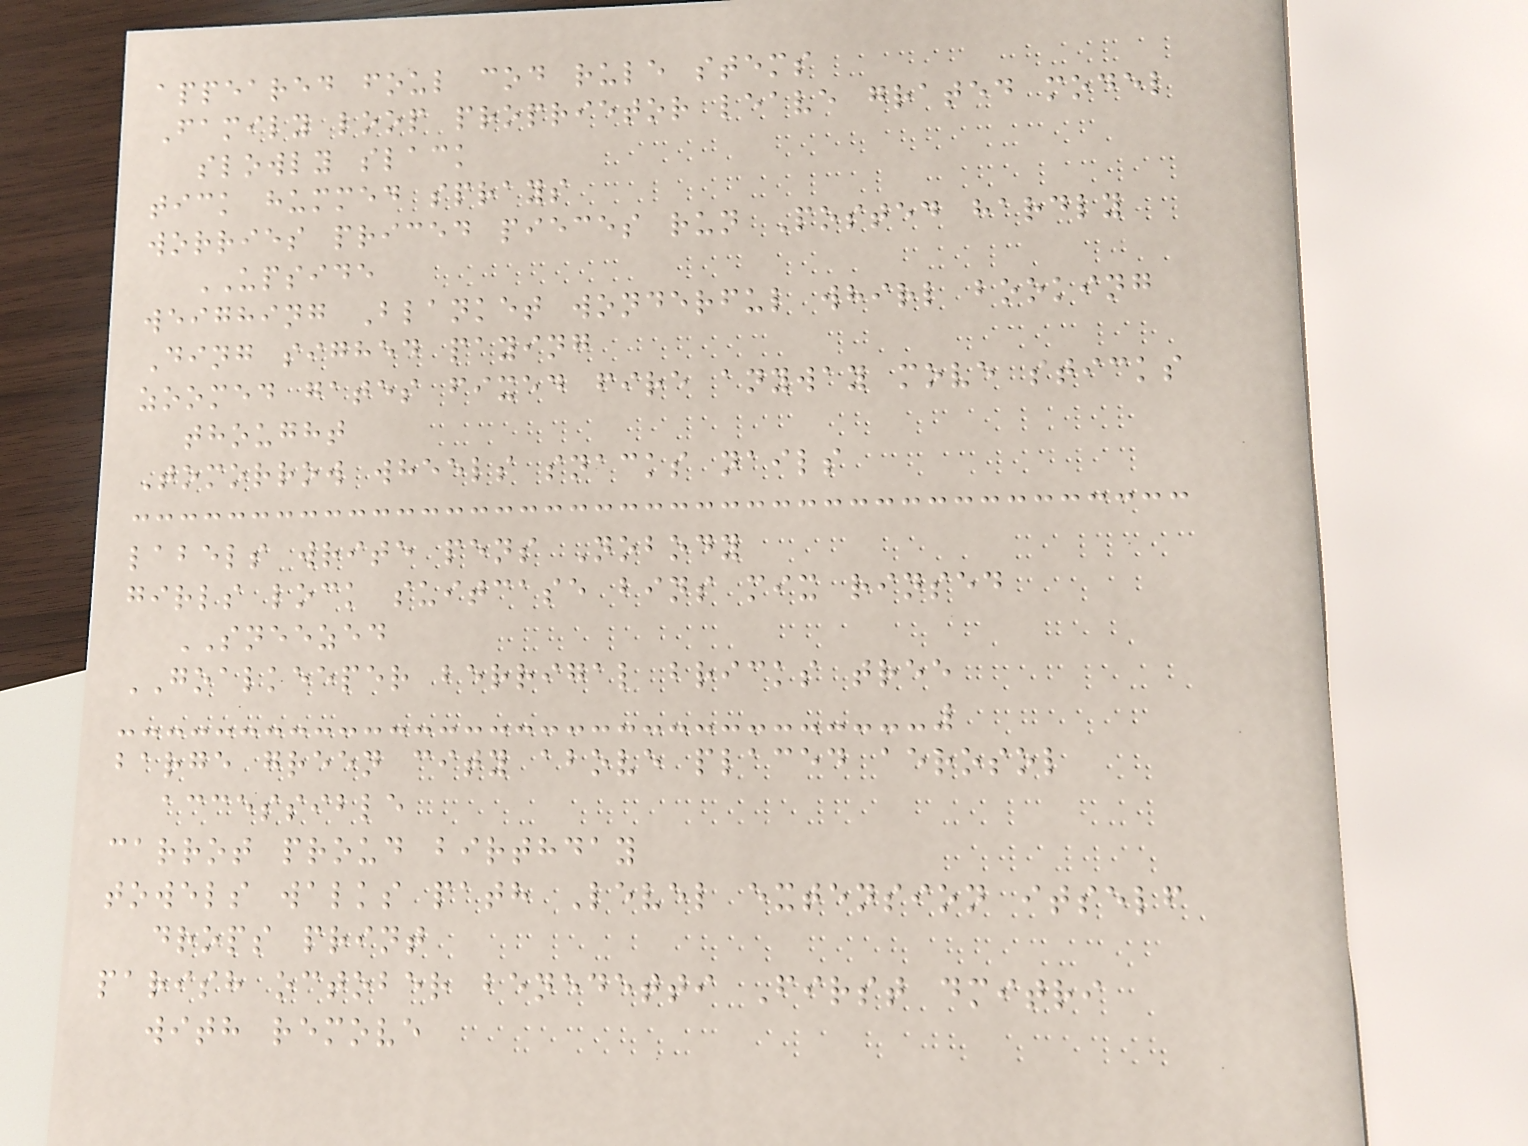appeared foul cod rule stems
Family loop proprietor leave grated model
slowly slack
tick hummed sprays
worries priced pieces run Posted hardly
UPSIDE
weighing Blanket wonderful whirl booking
Ding sighed paying
zoomed gates fixed fire anyway move sticks
thought
Tomorrow wheels snacks nails
labels write pens Nobody
girls lock suitcase bins mix rinsed
SNEEZED
GOALKEEPER berrigal bricks tree
barge green city above placed aerosol
accessible
carrot proud birthday
towels walks path Level extension itself
drops print
parish october benedetti First dmitri
with remove
